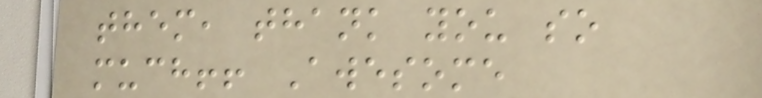them, thank you so
much!! Awesome
